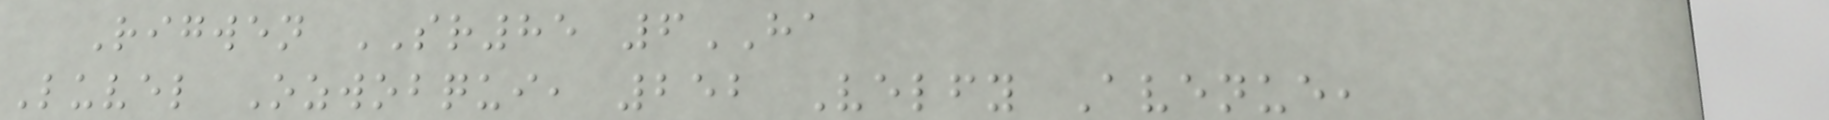Rigwen SR85 6HA
Luvel Ozwobqui, 252 Velfy Avenue,
